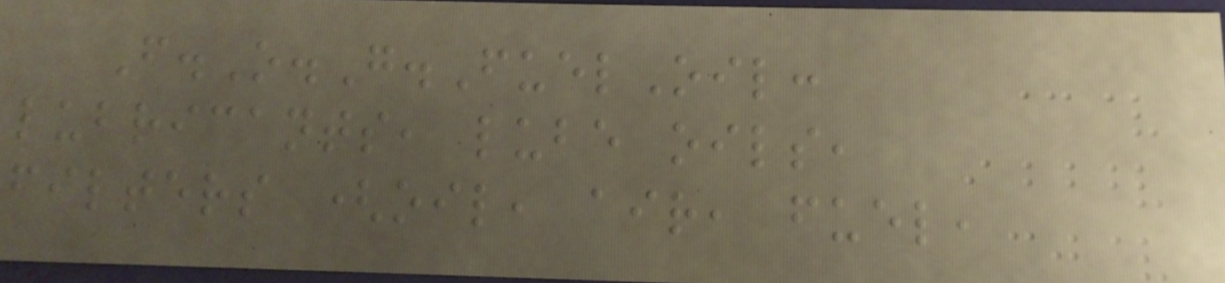F.O.G.FuelOil:
lubricants, lube oils,
filters (oil, air, fuel,
